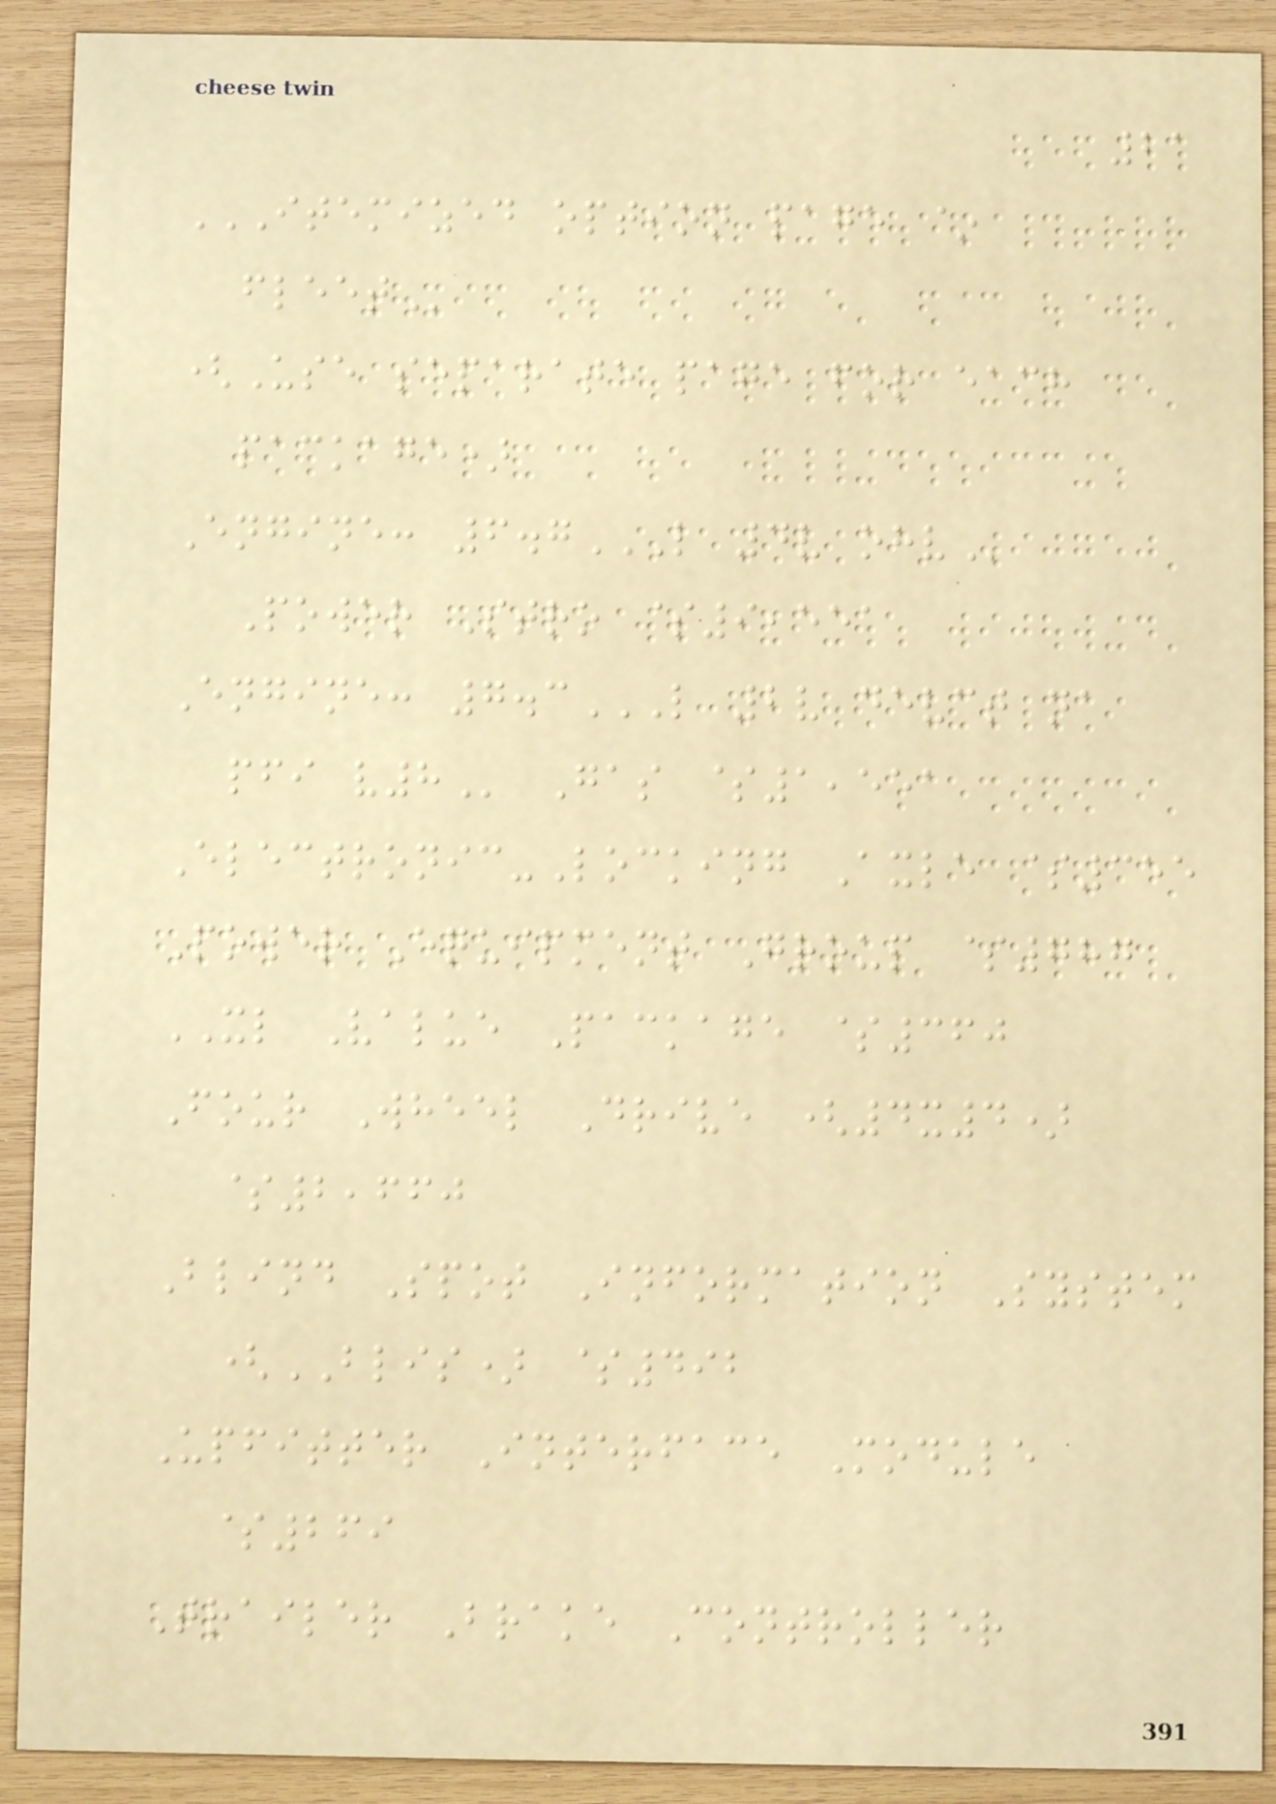21
ITEMIZED OPTION PAGE ~
FLEET
(Use separate page for each
package)
Engine: 6.7L 4V OHV
Power Stro $9,551
Engine: 7.3L 2V DEVCT NA
PFI V8 Gas $1,551
Electronic-Locking Axle $355
Power Equipment Group $787
XL Value Package $360
Four Wheel Drive (4x4)
$2,660
Blind Spot Information System
(BLIS) $492
Upfitter Interface Module
$269
Trailer Brake Controller
